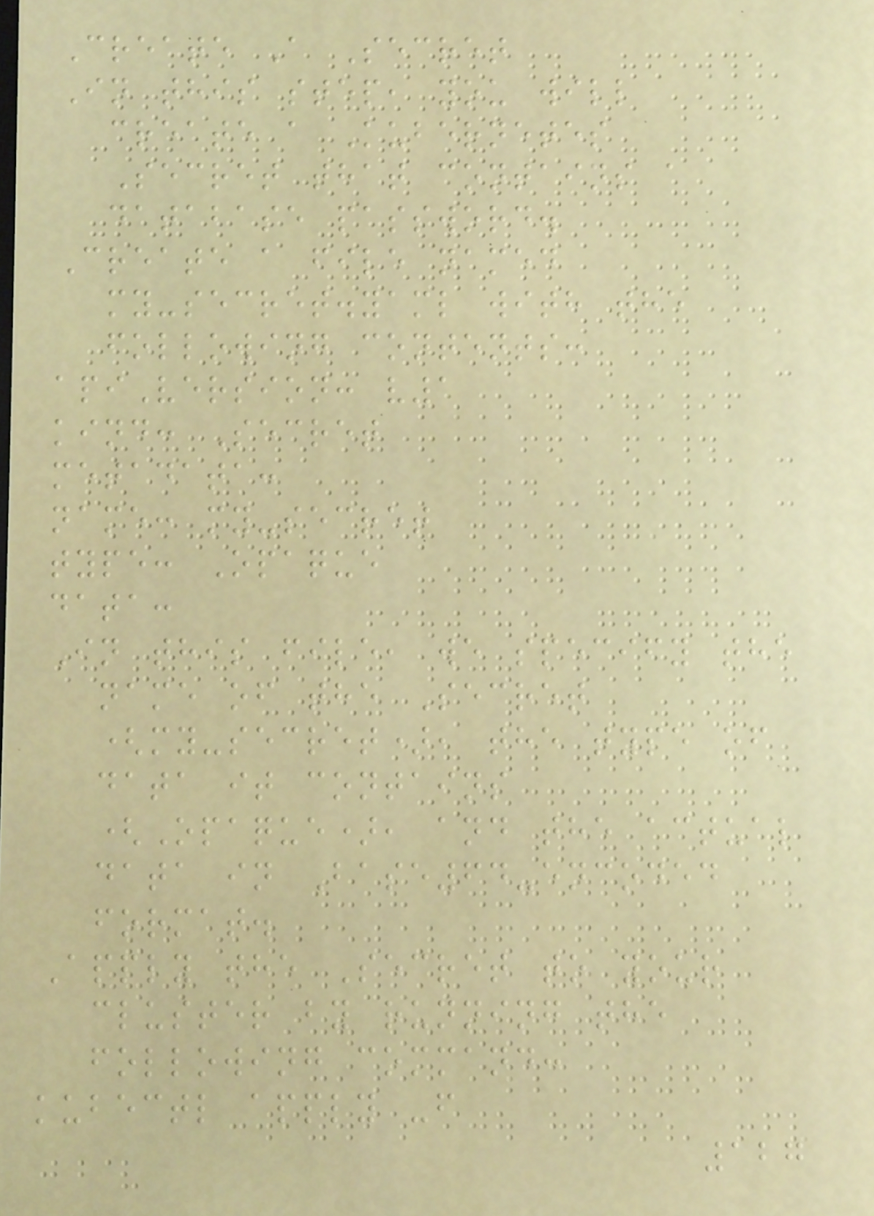Create A Secret
In this step, you will
create a Kubernetes
Secret that contains a
database password.
Create a file named
my-secret.yaml with the
following contents:
apiVersion: v1
kind: Secret
metadata:
name: my-secret
type: Opaque
data:
In this file, we specify the
name of the Secret
(my-secret), the type of
data it contains
(Opaque), and the actual
data in Base64-encoded
format.
Apply the Secret to your
cluster by running the
following command:
kubectl apply -f
127
